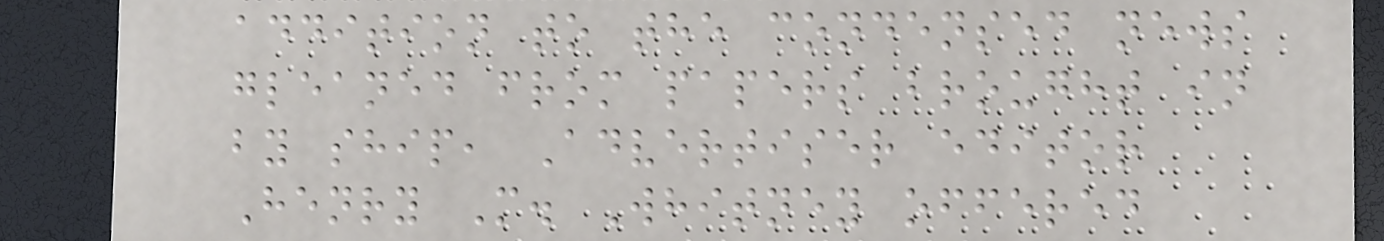addition to the condensed news
gleaned from papers brought in
by ship, Advertiser editor
Henry M. Whitney offered
